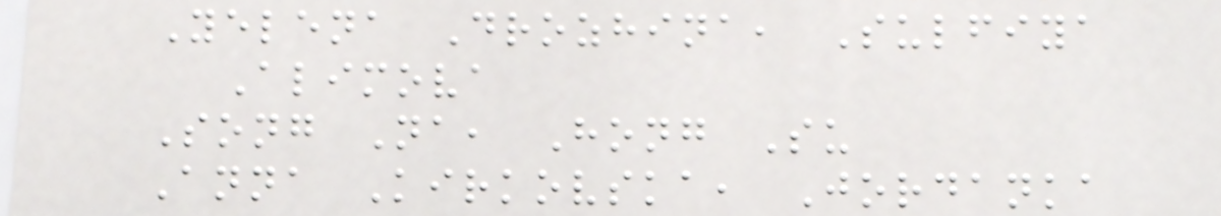Yelena Drozhina, Sulfiya
Alimova
Song Na, Hong Su
Anna Kirkovska, Jordanka
